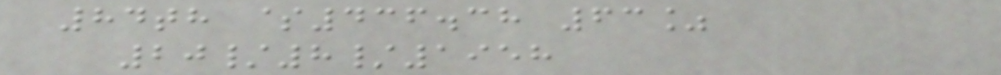84th $436.38 63%
20/8/1958
